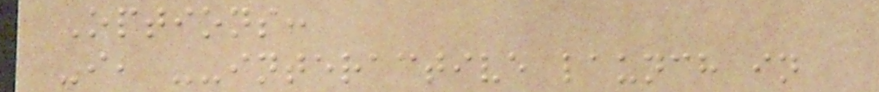Options:
-i, --interactive launch in
